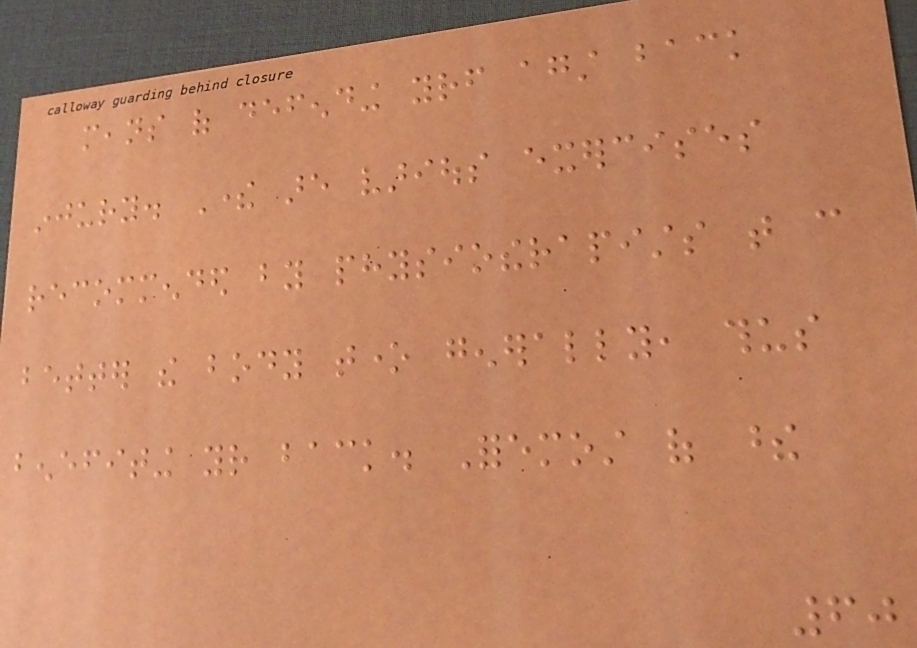means of defending yourself against back
injury. There are various exercises
recommended by physiotherapists that can
better the body tone generally, thus
benefiting your back. Foremost of these
60
